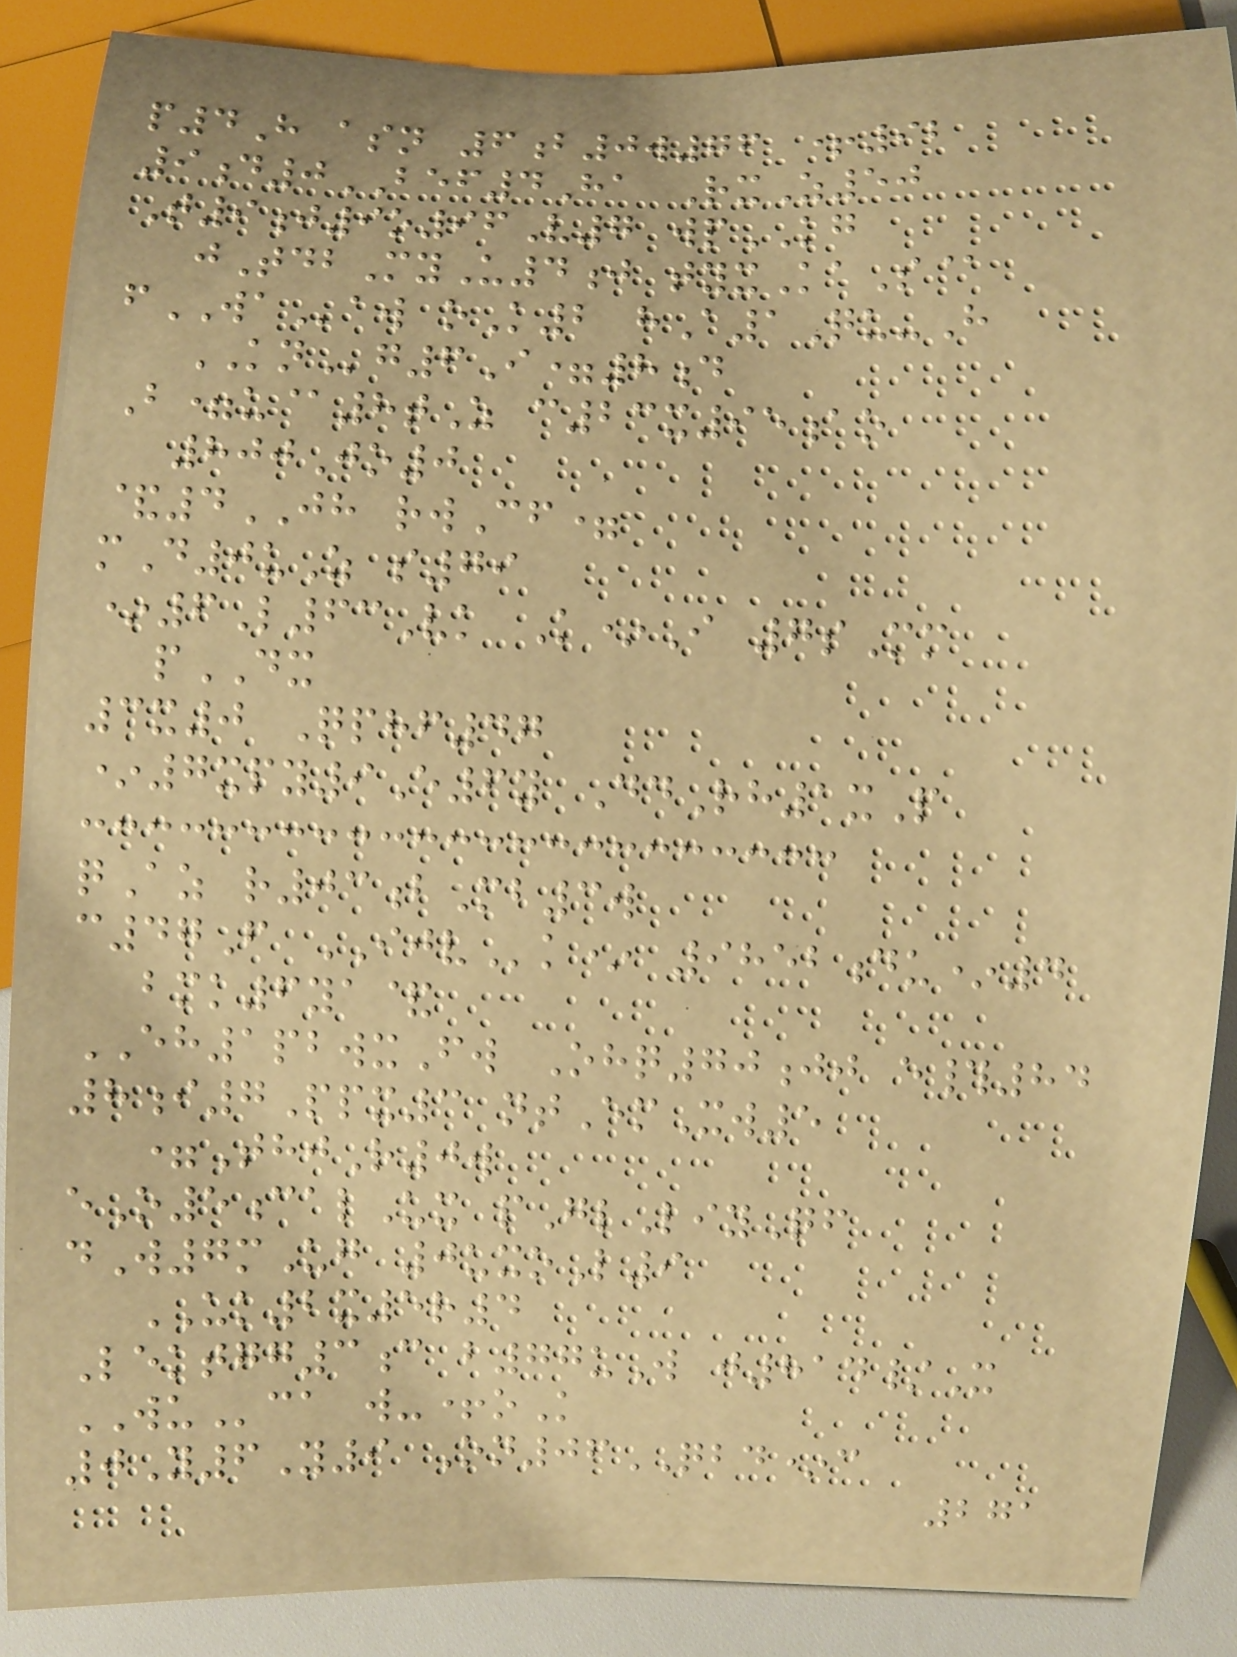p4H asn 6b0w76 +92
9d0BEF4Ha RxZ50
T9j9o96V7 wpKG
jTdbMyU4j tyxKaS@
fWAaw oK2 hA1Qu-H
KNg6I=8d
B=u@8tZ c23x95ao
800Jo0
&4JH rwCf=
mD0uZ s79
*6L63Vk K*I 7sMm
pDX
3x0 Qphf47
*7xpy9E6y DdRh1xP
qAz r03bMb3w
c47F IJVk* 9852du*4
bmk6ya&
EH1pbwxFw Ohq70jj e#84
8i7Ppx3 ntEmXw5
=ThjR0w
eO5calUx pGlLiyQf
dW7mUg 0uxoL9
UK2x5r4
Lektgg3c b77uW j814/X
WUca w-+oK
0Y6Y9 On06QBD*c
271
